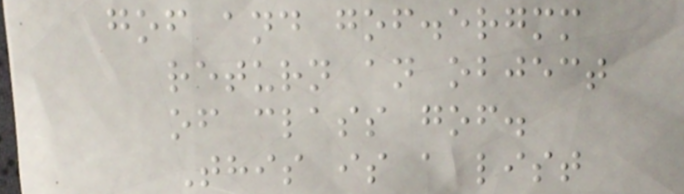gof and gof.ergmm
return an object
of class gof.
This is a list
